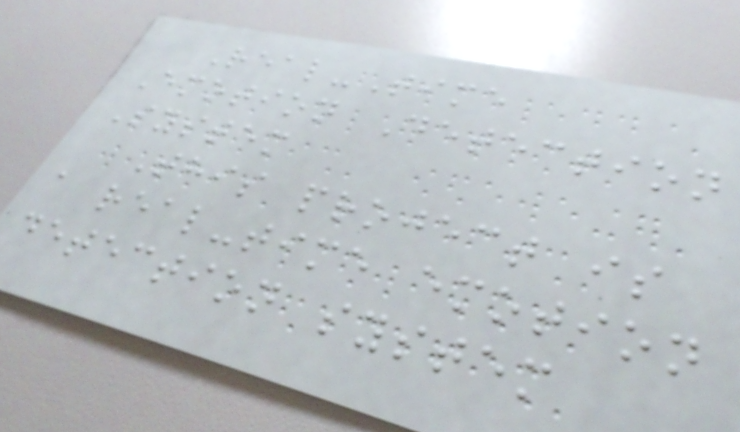Real-Time
Emotion Detection
System
This project is
a real-time emotion
detection system
